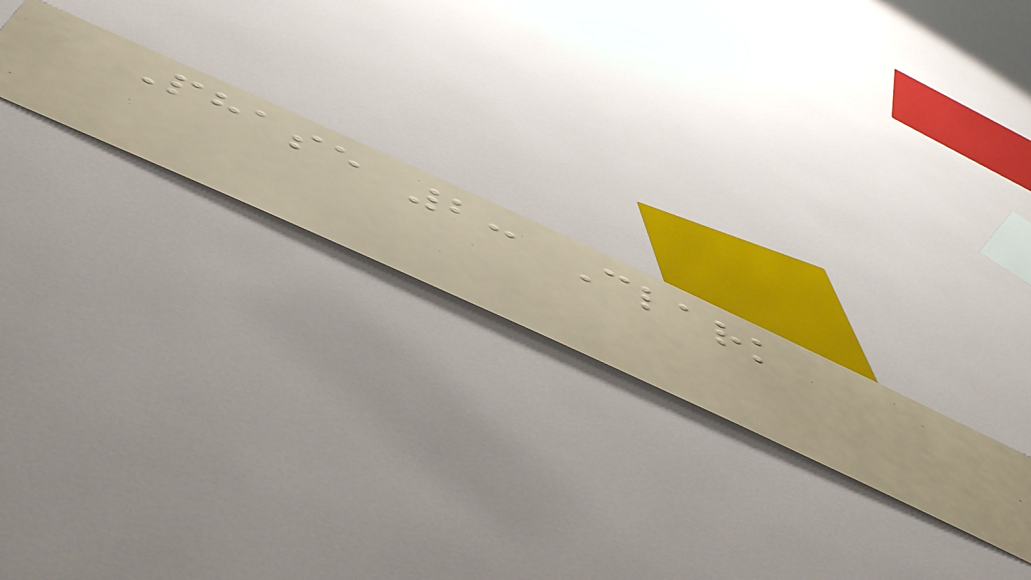Phase 2: Clark
